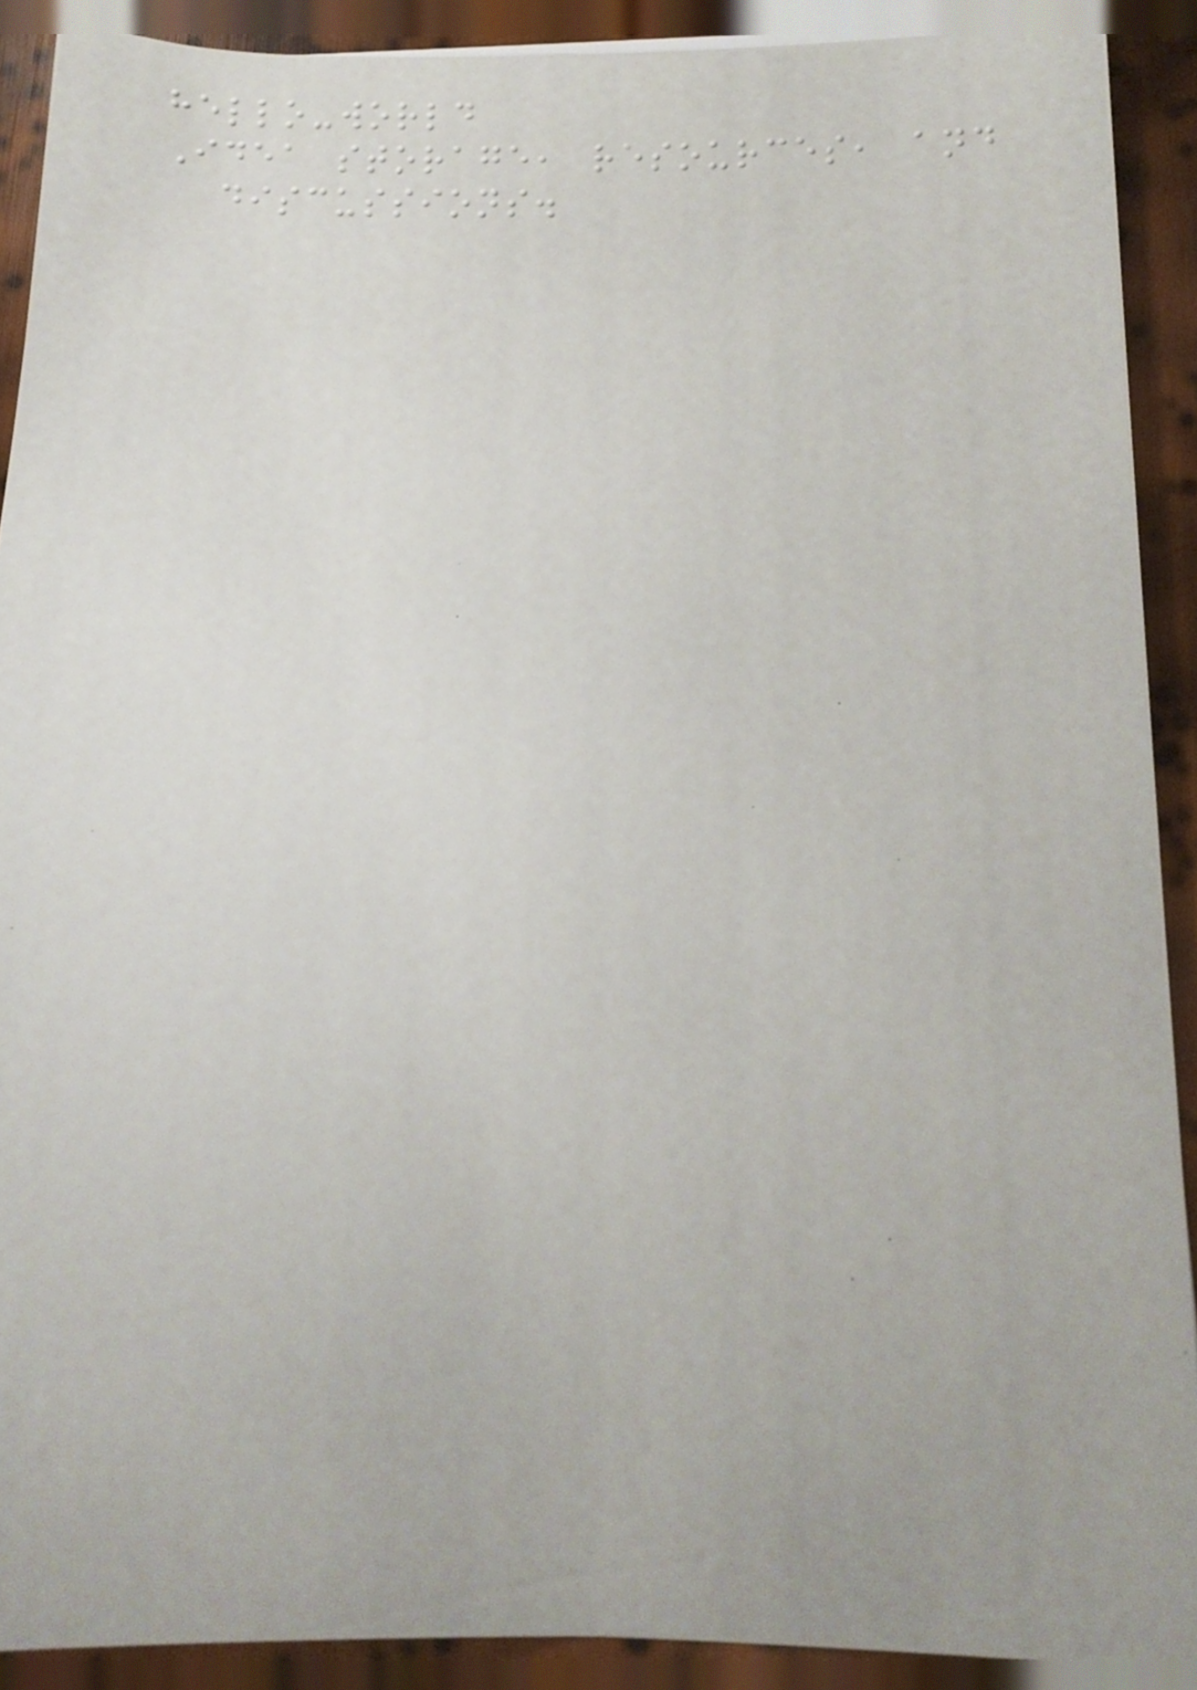hello-world
Idea storage, resources, and
discussions.
